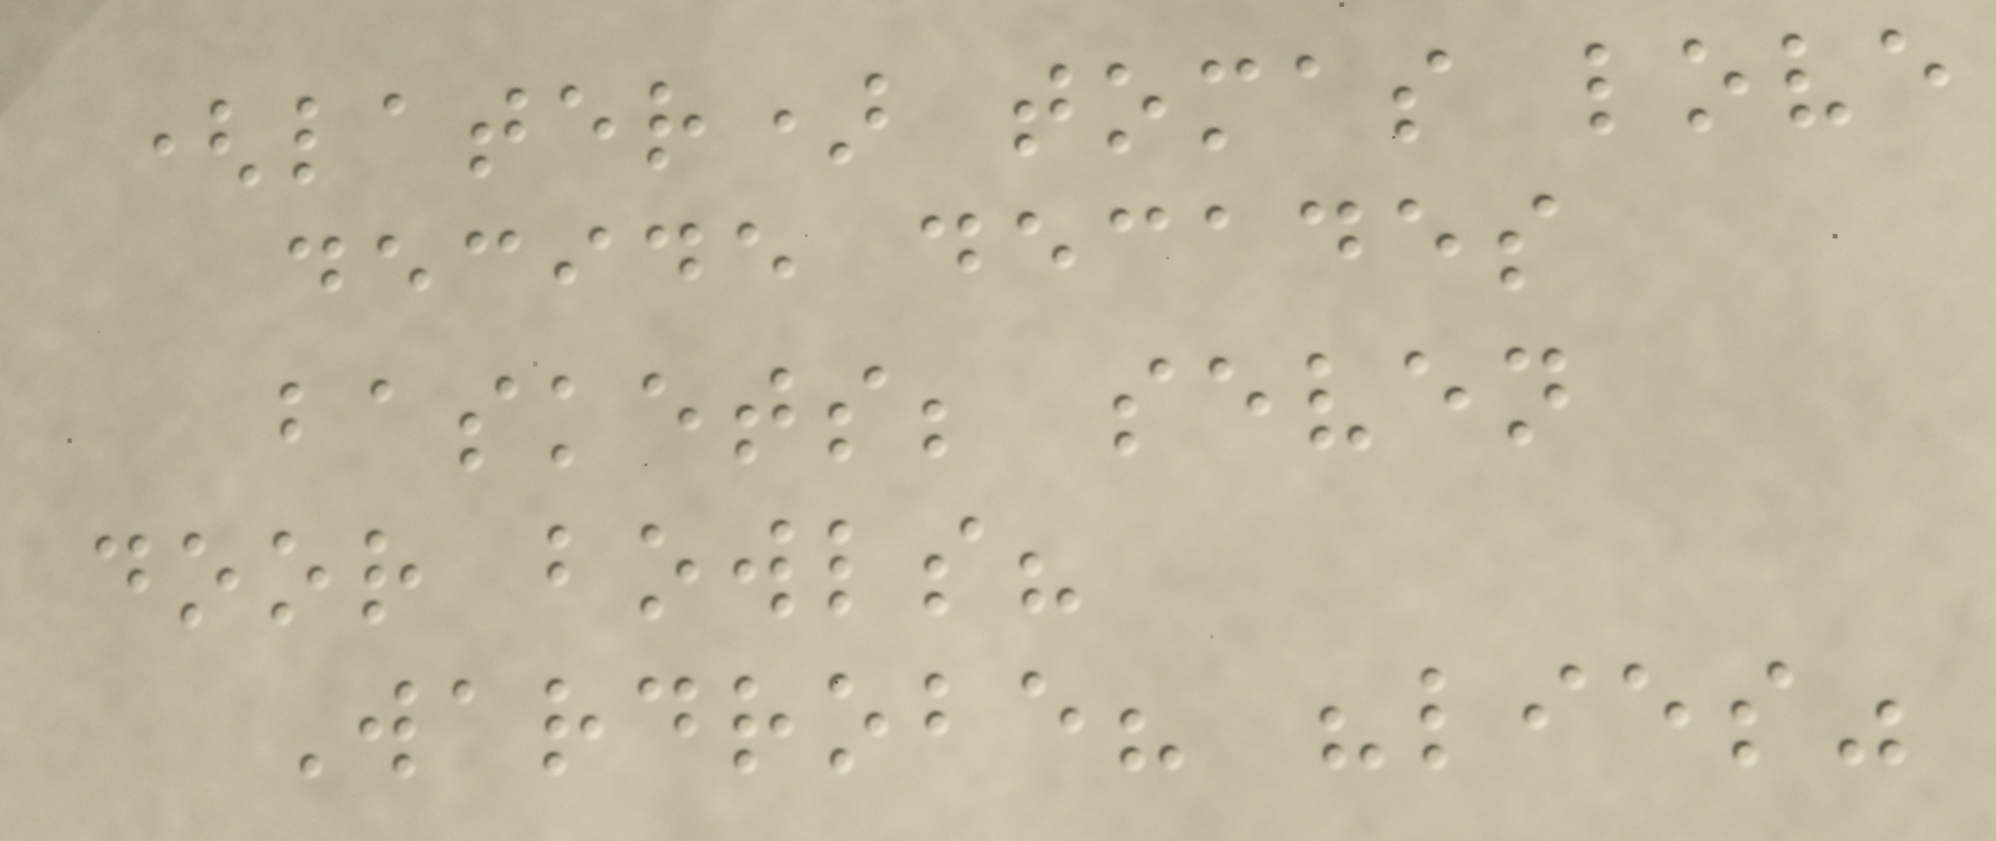(later) tomas love
decide decades
baskets; seven
door bowls?
Wardrobe? "lies"
